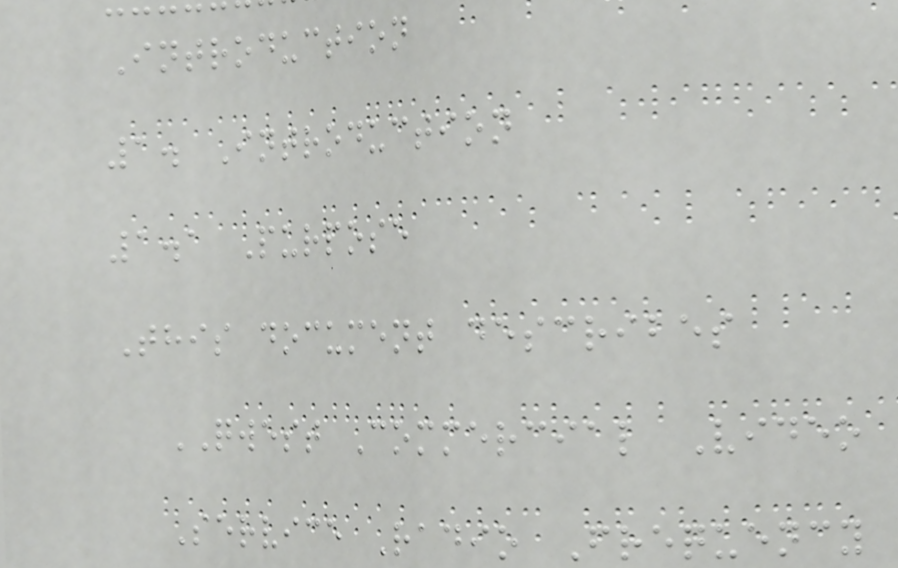Introduction
1. Introduction
1.1 Purpose
This document describes
QWEST Commercial Video
Service Radio Frequency
